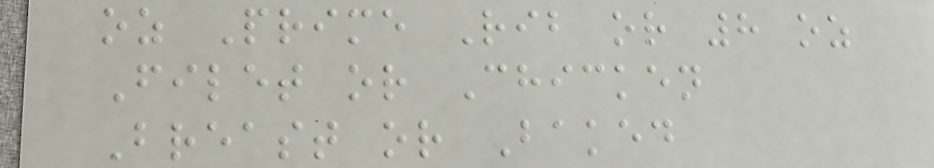oz Prime Rib or 8 oz
Filet or Chicken
Breast or Baked
